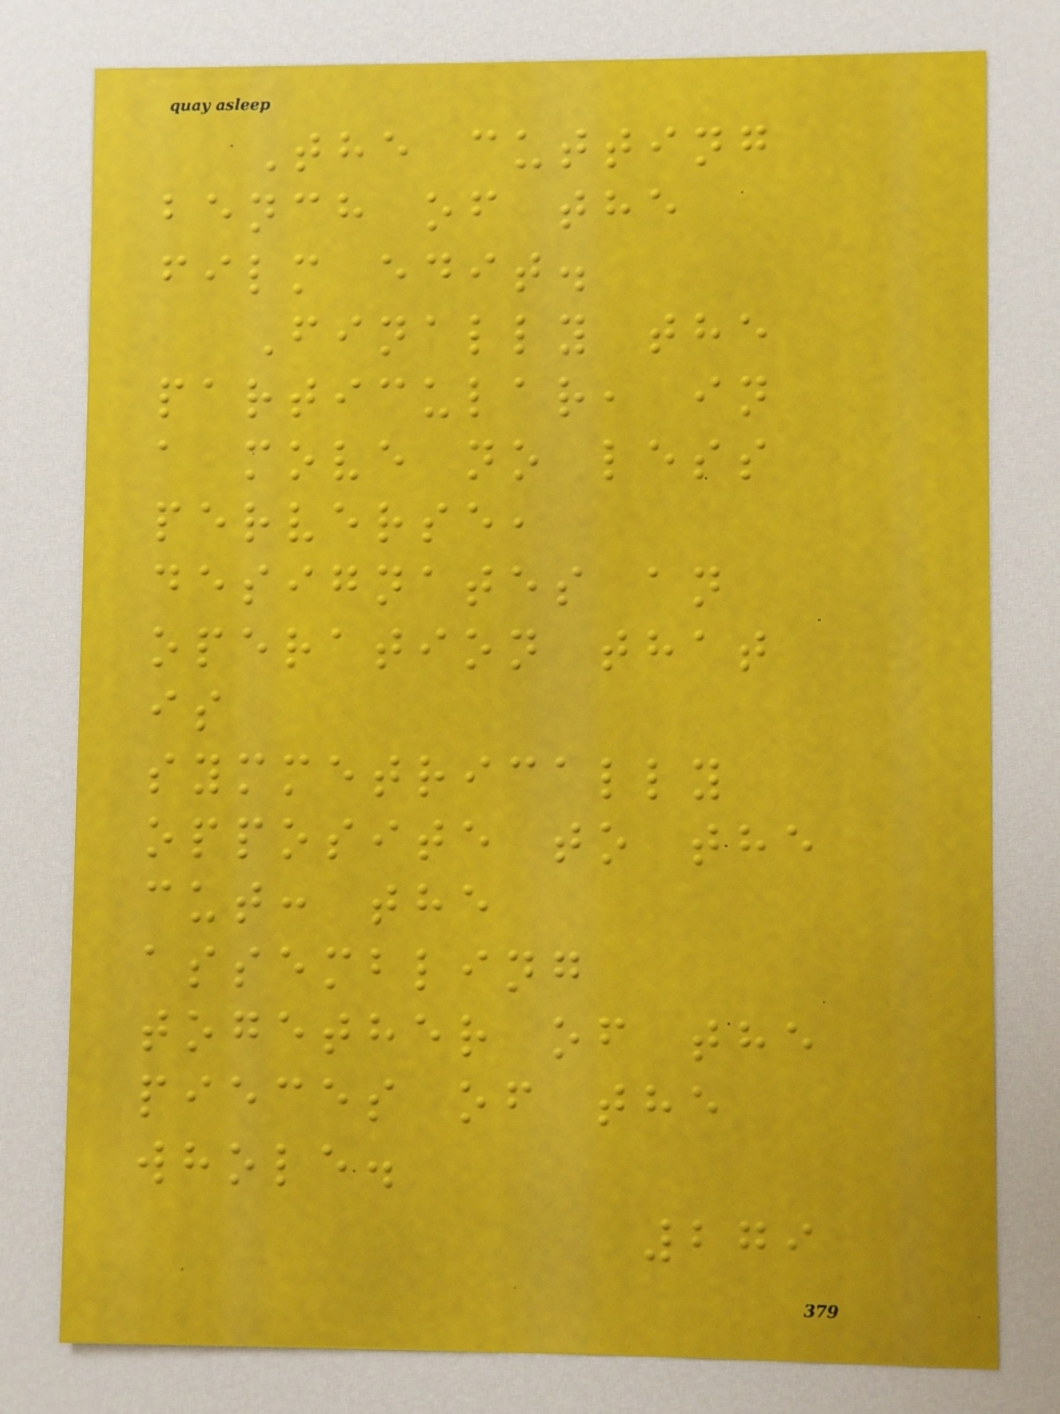The cutting
bench of the
film edit.
Finally the
particular, in
a move no less
perverse,
designates an
operation that
is
symmetrically
opposite to the
cut: the
assembling
together of the
pieces of the
whole.
279
